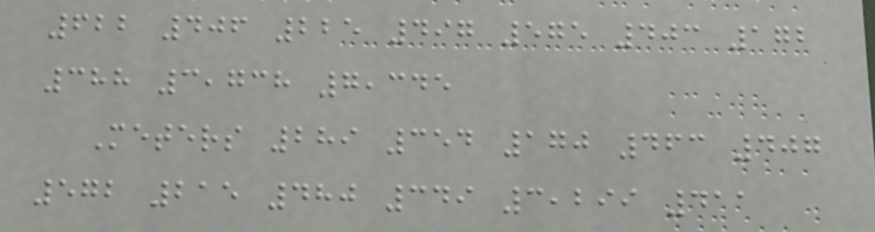622 406 225 497 575 403 172
388 3,738 7,345
Meters 289 354 170 463 407
572 215 480 349 3,299 411
